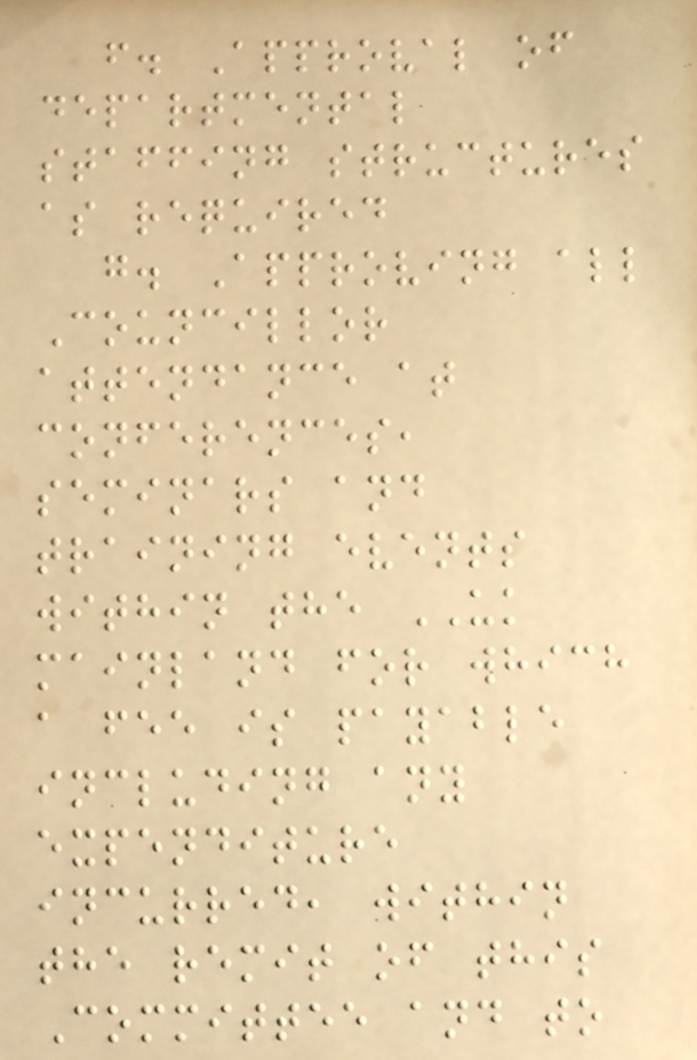f. Approval of
departmental
staffing structures
as required
g. Approving all
Councillor
attendance at
conferences,
seminars and
training events
within the UK
mainland for which
a fee is payable
including any
expenditure
incurred, within
the remit of this
Committee and to
